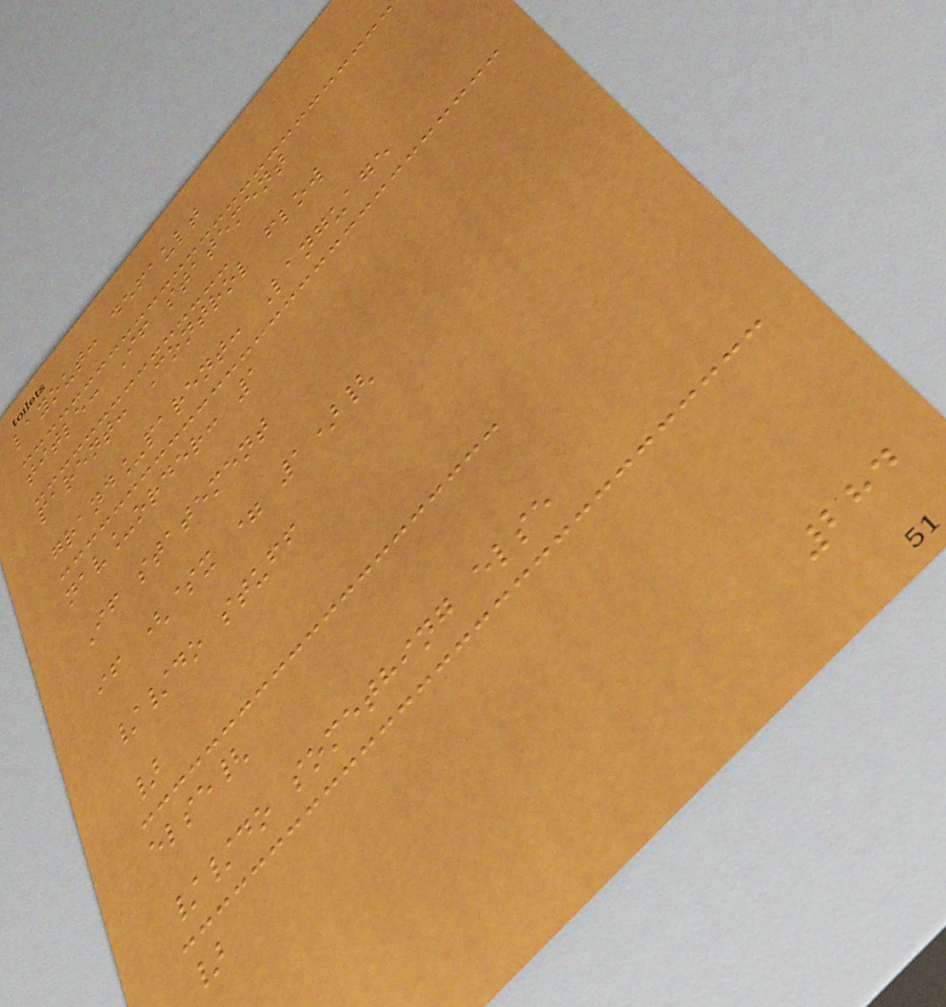layout: default
title: If statement
parent: Control flow
grand_parent: Language
nav_order: 1
If statement
if ($x = 1){
//do stuff
}
else{
//do something else
}
284
